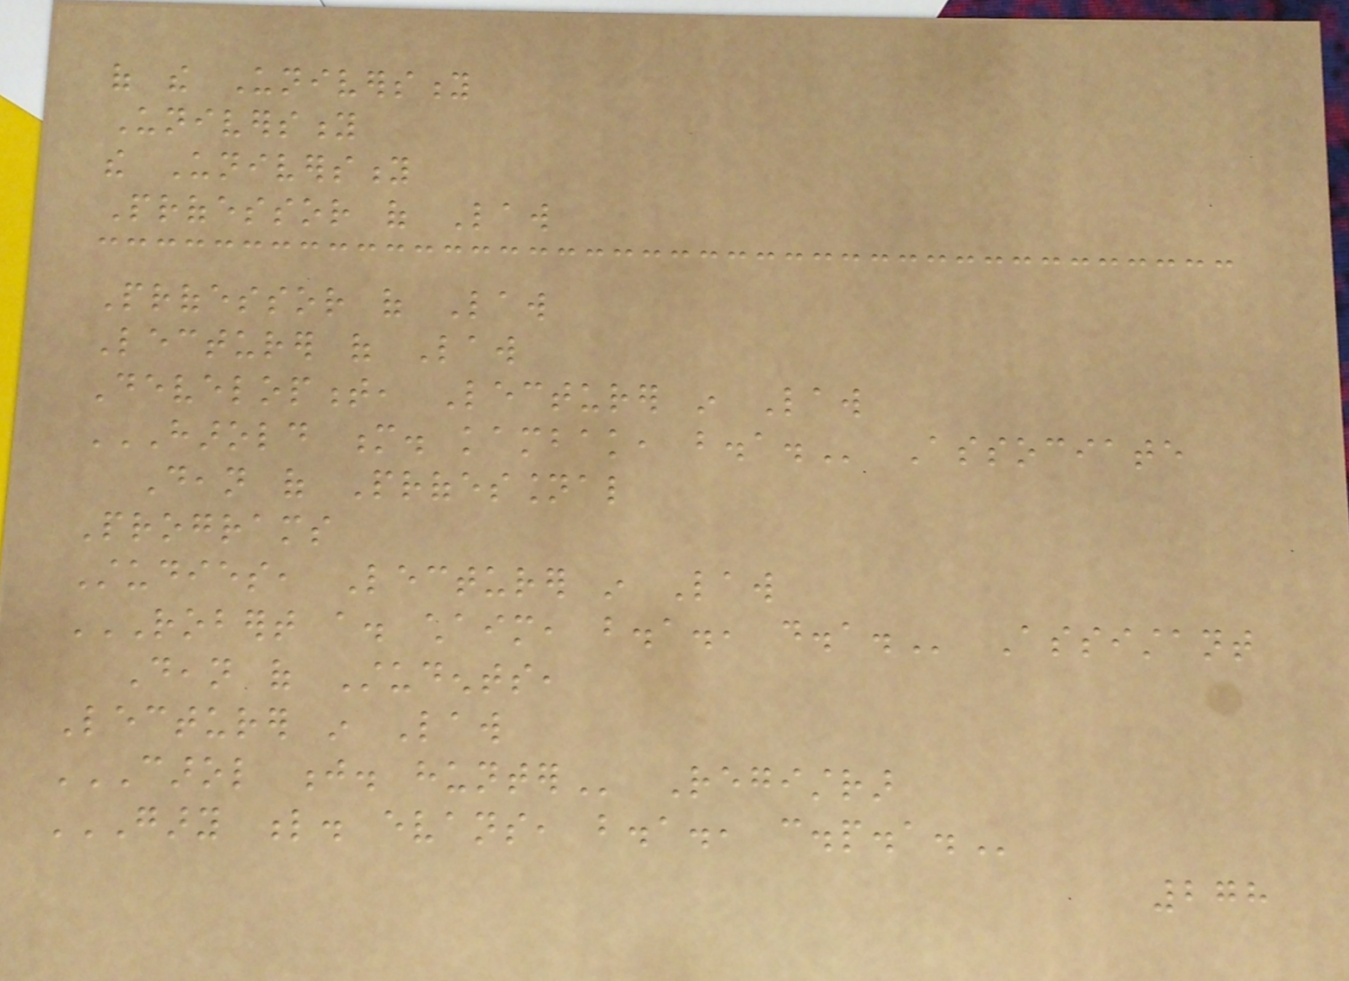of the University
University
the University
Professor of Law
Professor of Law
Lecturer of Law
Development, Lecturer in Law
HAROLD M. KAMBAK, B.A. Associate
Dean of Professional
Programs
Studies, Lecturer in Law
ROBERT A. CHAIM, B.A., D.A. Assistant
Dean of Students,
Lecturer in Law
CAROL J. HUNTER Registrar
GARY L. EVANS, B.A., C.P.A.
278
